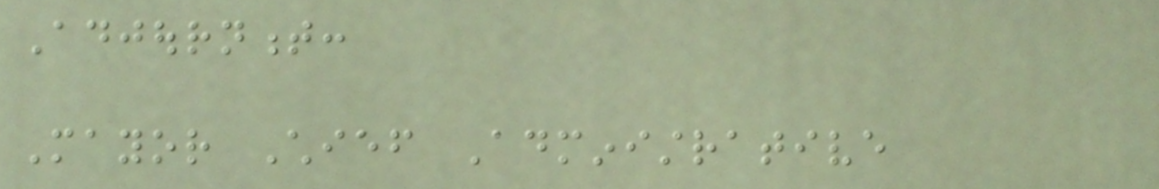Adjournment:
Mayor Chief Administrative
